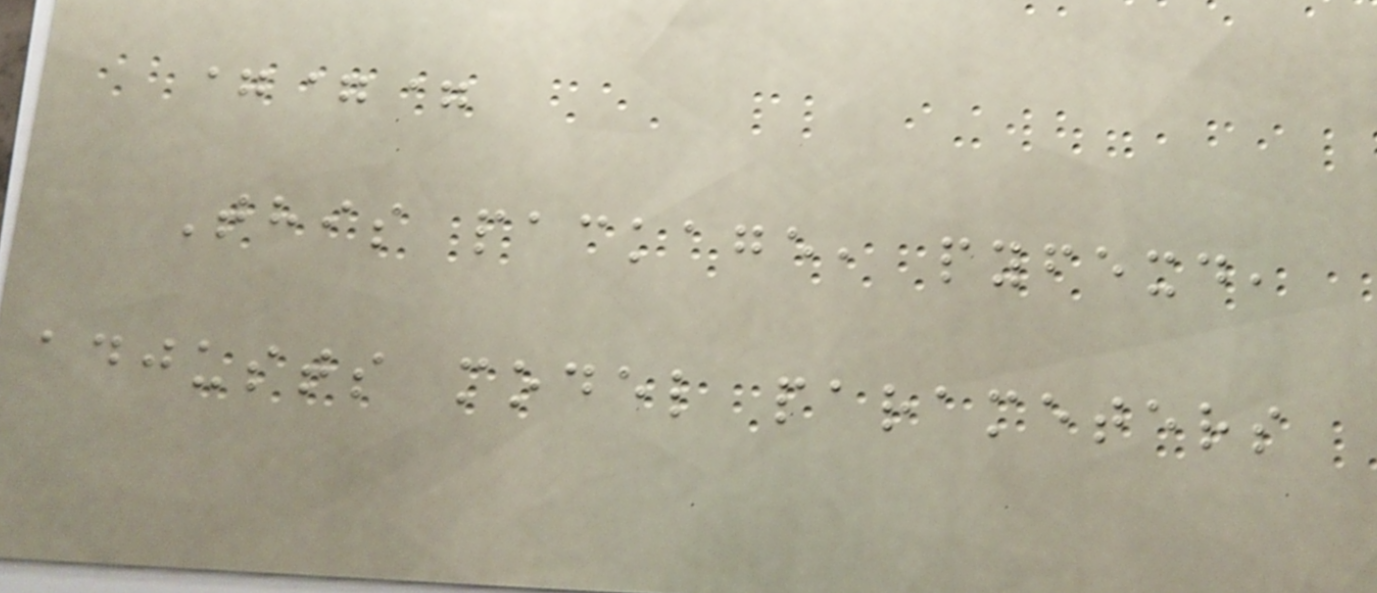===
This package, pyfexd,
adjusts model parameters
